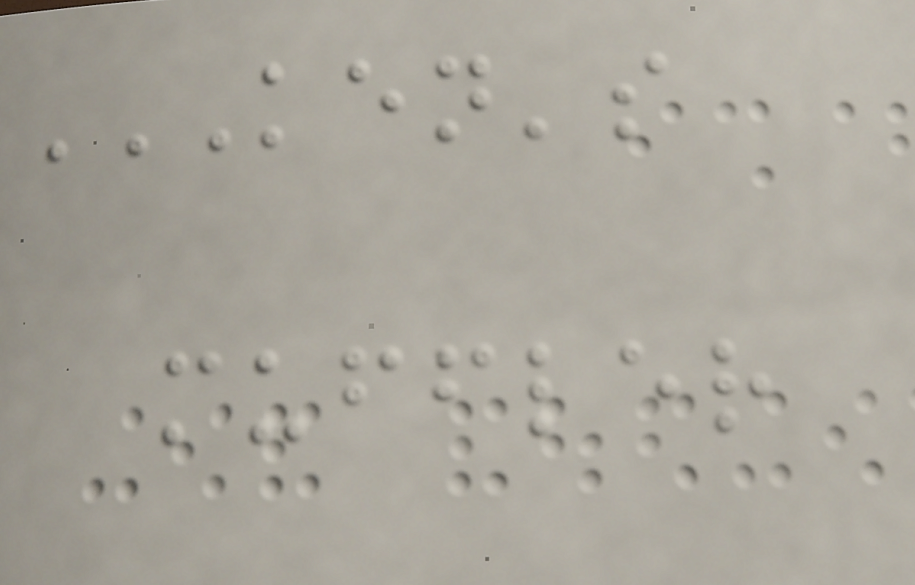KEN'S
MUFFLER
